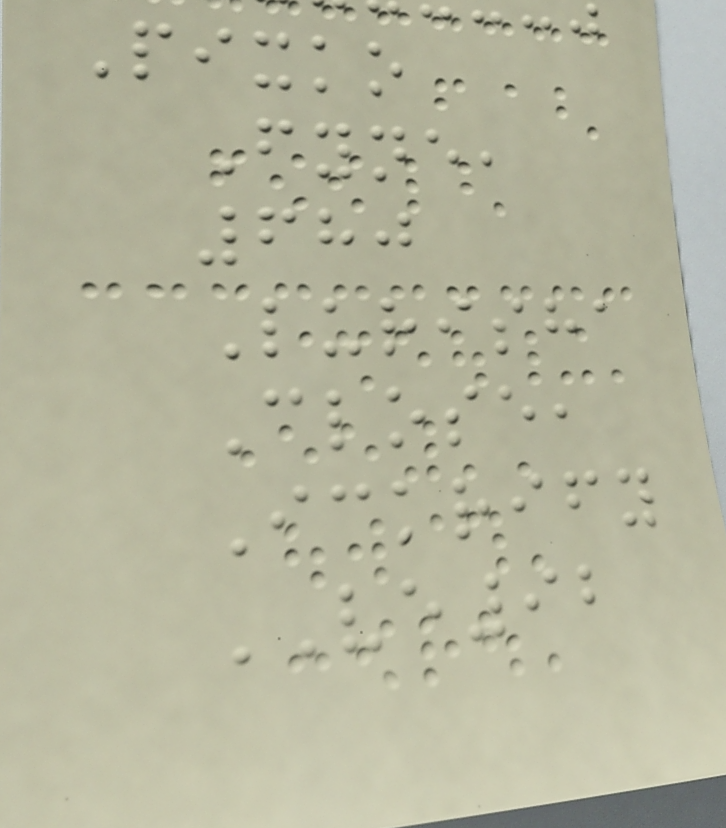Pixko
Fyne,
680
Lurisha
Close,
Ickrify
VE92
